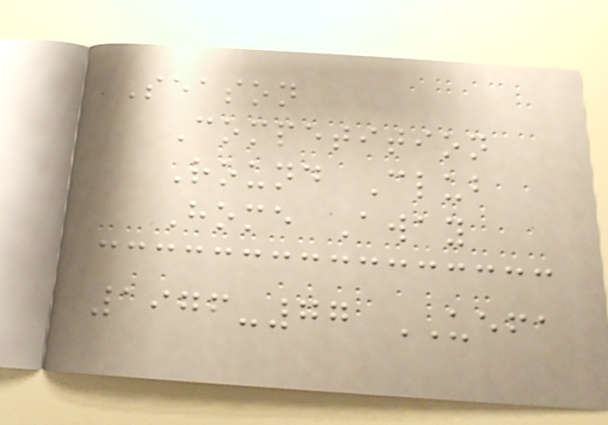Season
Competition
Round Club
Home Away
1976-77 UEFA
